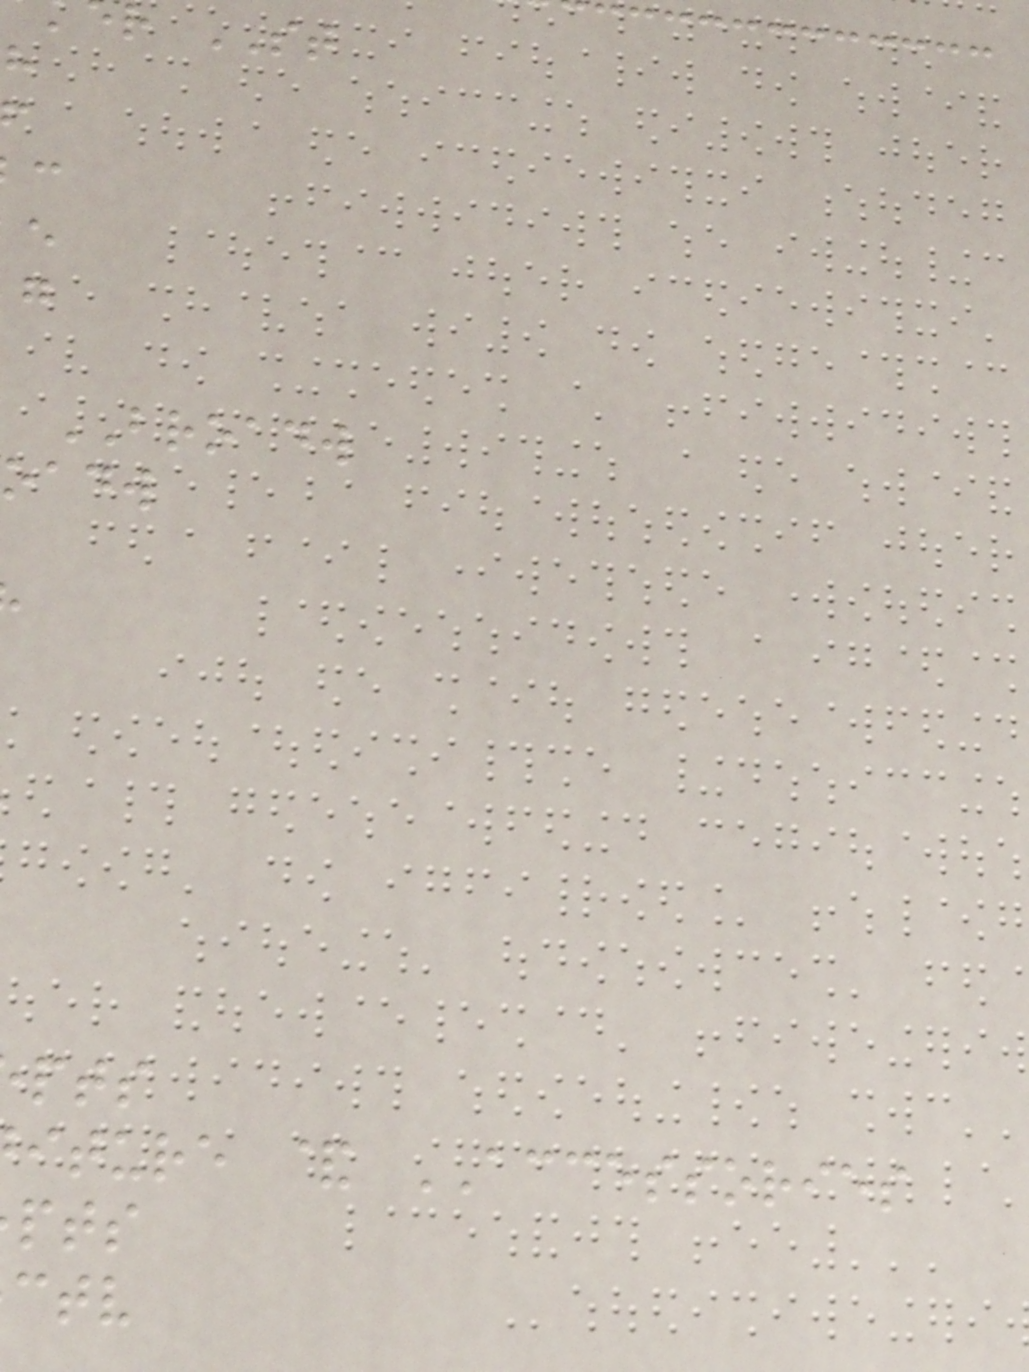r ST
BROADW
oadw
iture & ACCESSORIES
